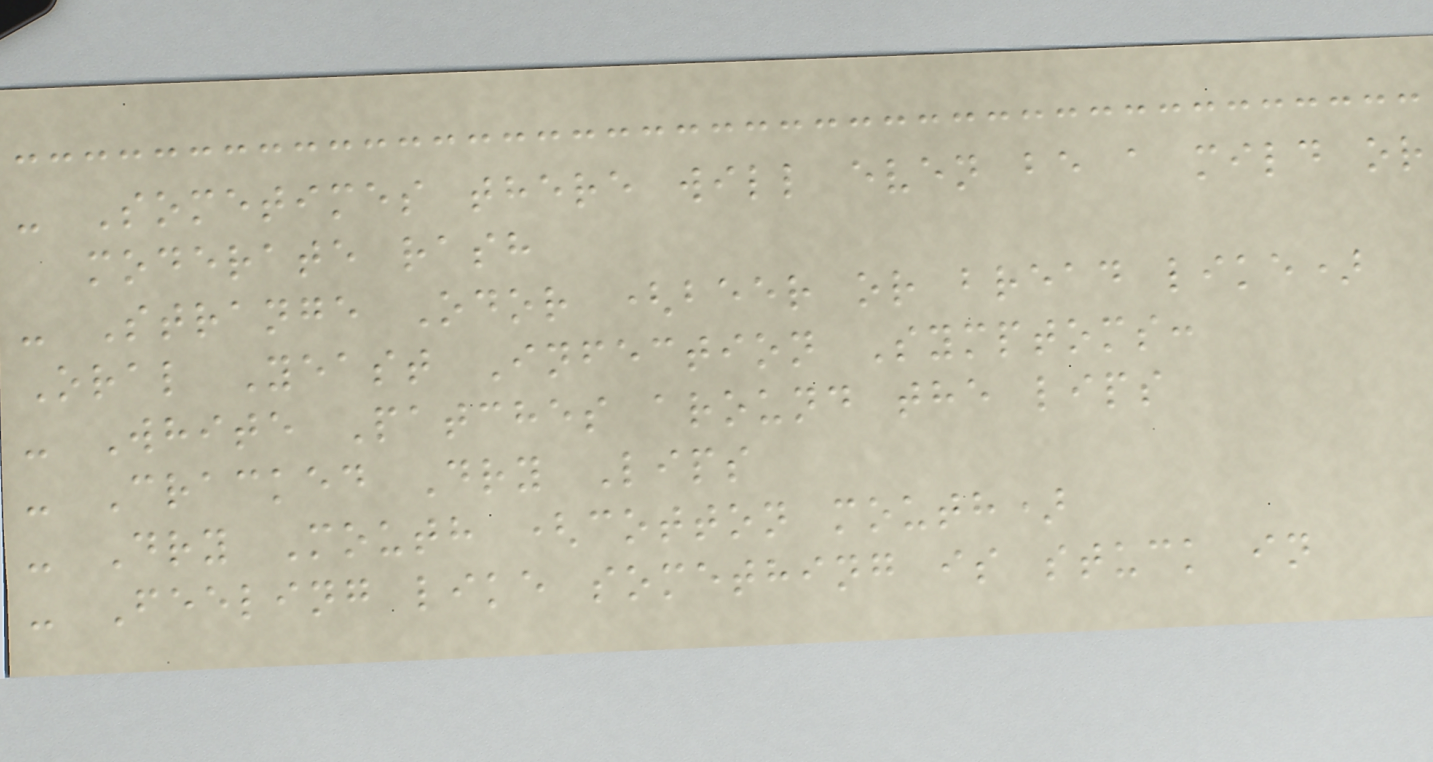- Sometimes there will even be a mild or
moderate rash
- Strange Odor (beer or bread like)
Oral Yeast Infection Symptoms:
- White Patches around the lips
- Cracked Dry Lips
- Dry Mouth (cotton mouth)
- Feeling like something is stuck in
